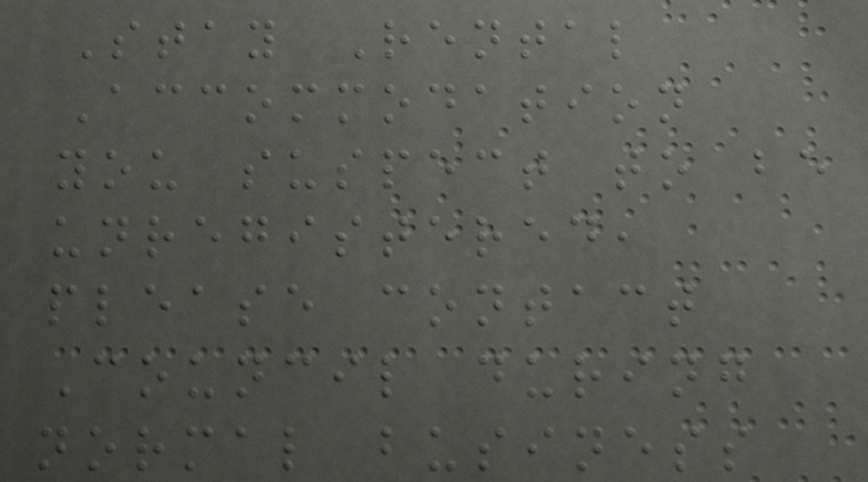Stay Rental
Accommodation
you suspect to be
unregistered,
please contact
Council during
normal business
